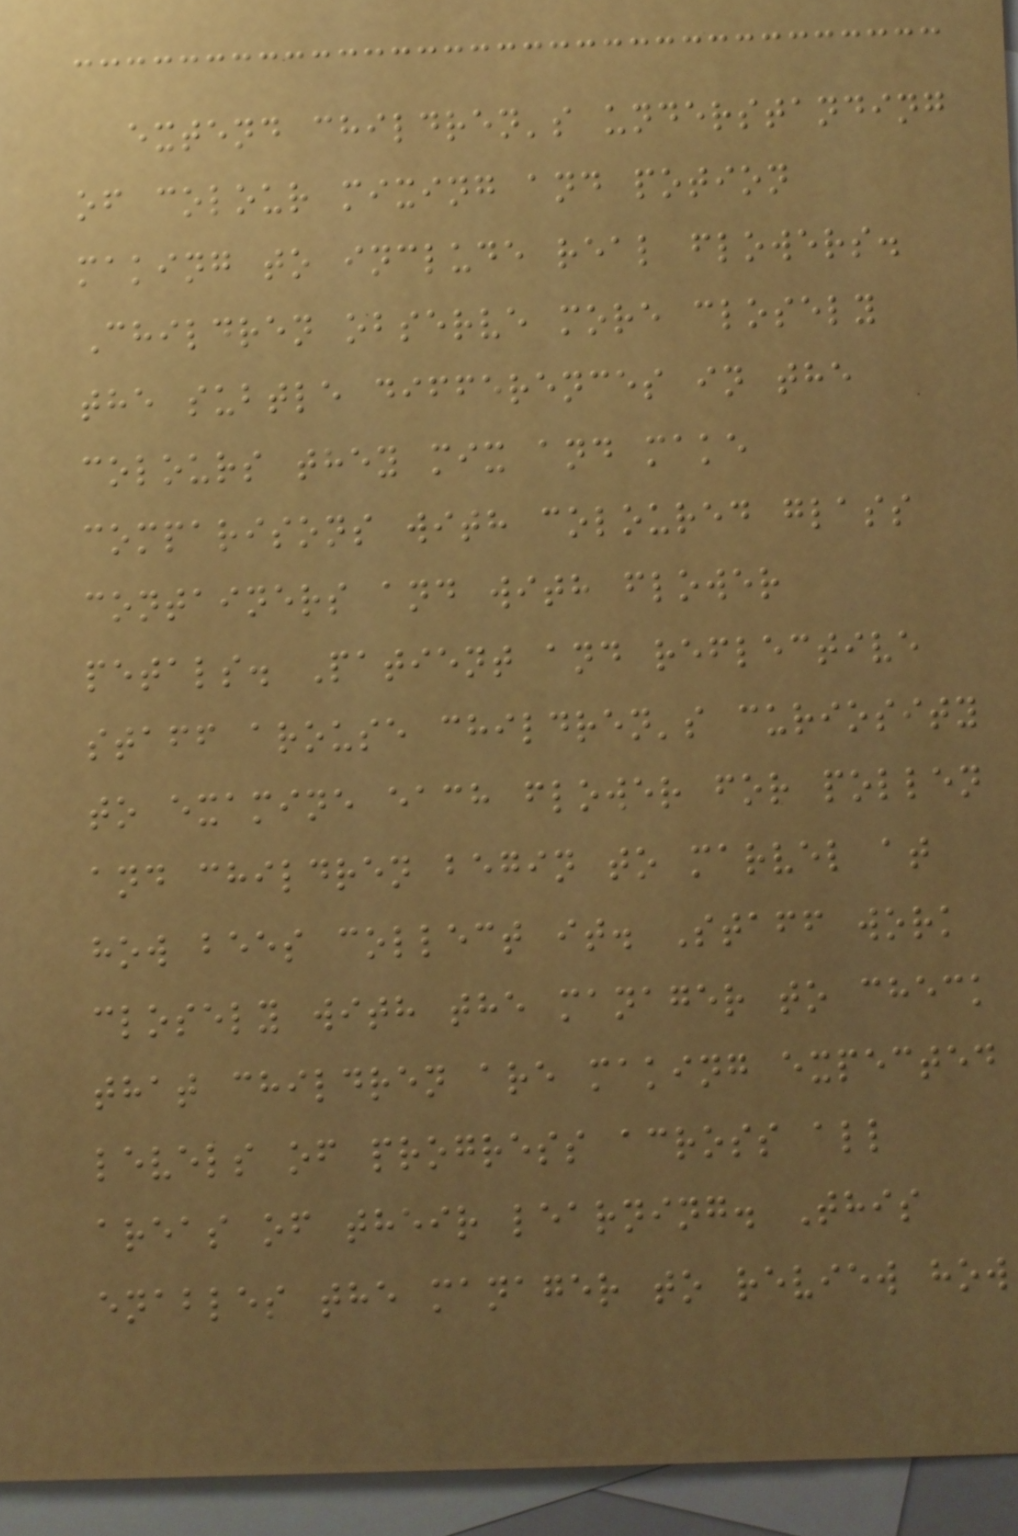extend children's understanding
of colour mixing and potion
making to include real flowers.
Children observe more closely
the subtle differences in the
colours they mix and make
comparisons with coloured glass
containers and with flower
petals. Patient and reflective
staff arouse children's curiosity
to examine each flower for pollen
and children begin to marvel at
how bees collect it. Staff work
closely with the manager to check
that children are making expected
levels of progress across all
areas of their learning. This
enables the manager to review how
